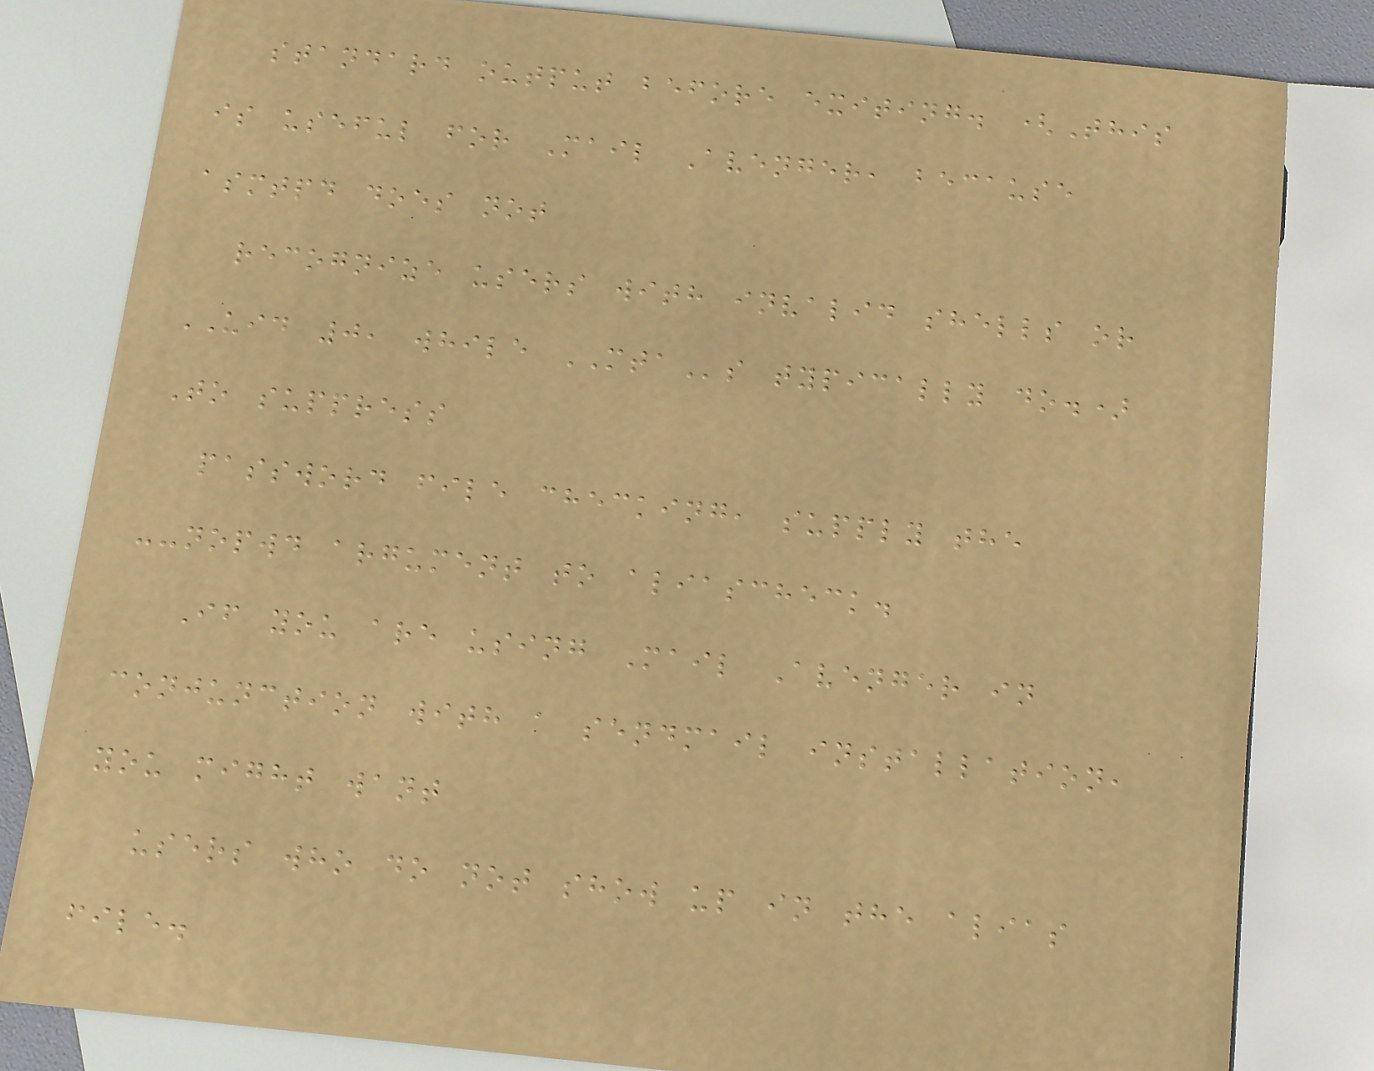standard output before exiting. (This
is useful for Mail Avenger, because
asmtpd does not
recognize users with invalid shells or
UID 0, while MTAs typically do.)
To suppress
password file checking, supply the
--nopwd argument to aliascheck.
If you are using Mail Avenger in
conjunction with a sendmail installation,
you might want
users who do not show up in the alias
file.
